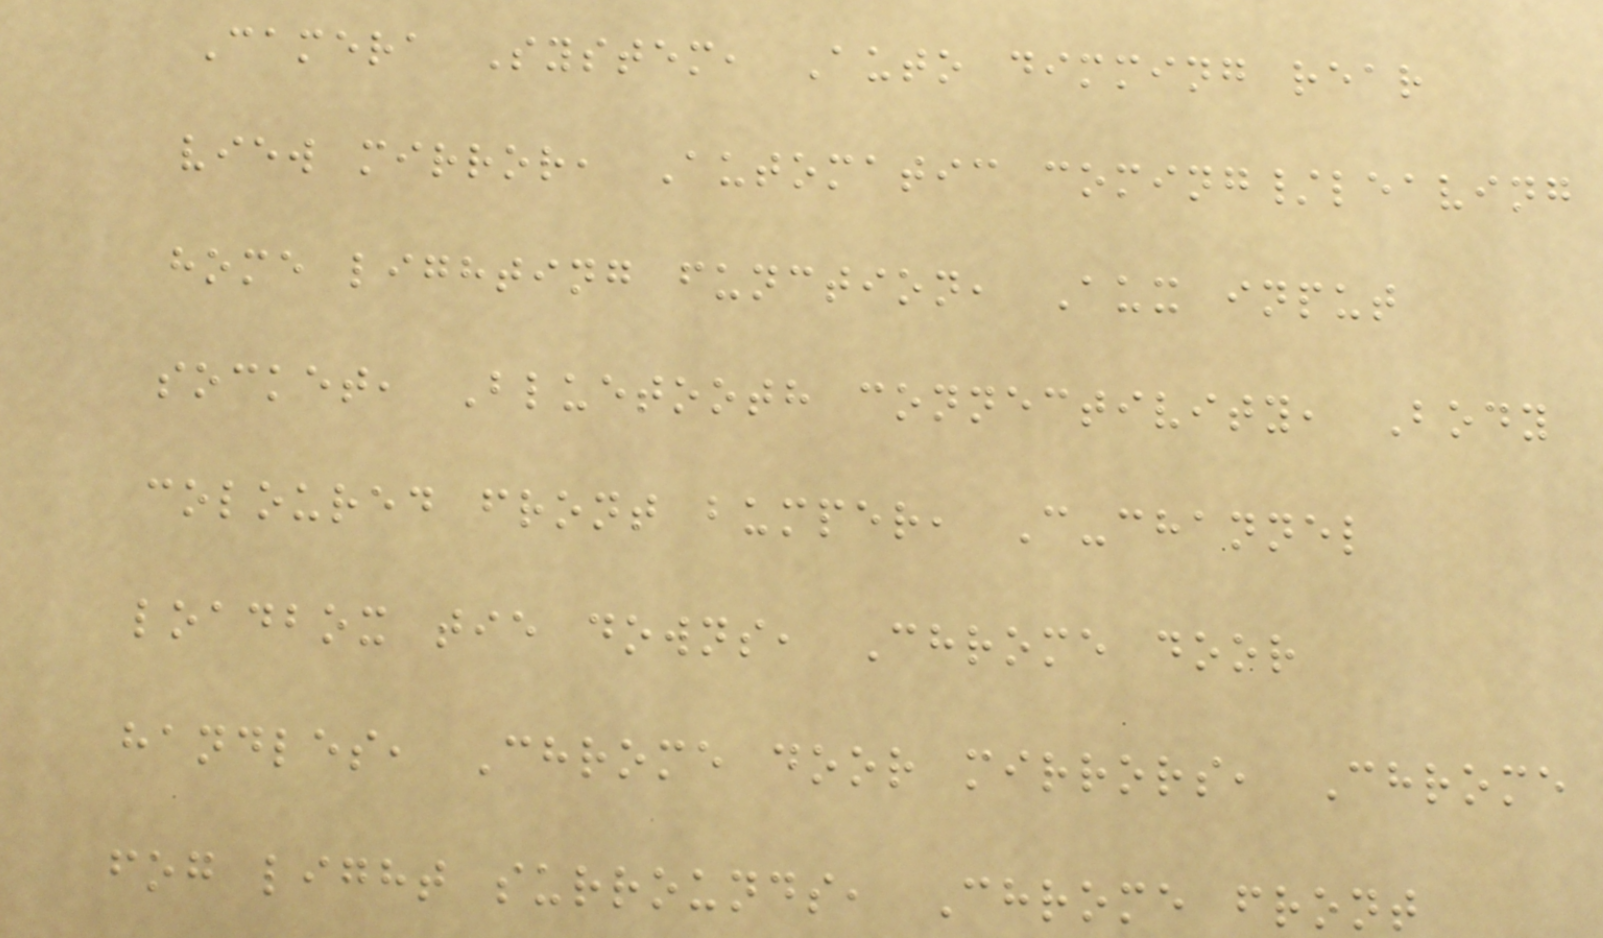Camera System, Auto dimming rear
view mirror, Automatic coming/leaving
home lighting function, Aux input
socket, Bluetooth connectivity, Body
coloured front bumper, C-channel
loadbox tie downs, Chrome door
handles, Chrome door mirrors, Chrome
fog light surrounds, Chrome front
